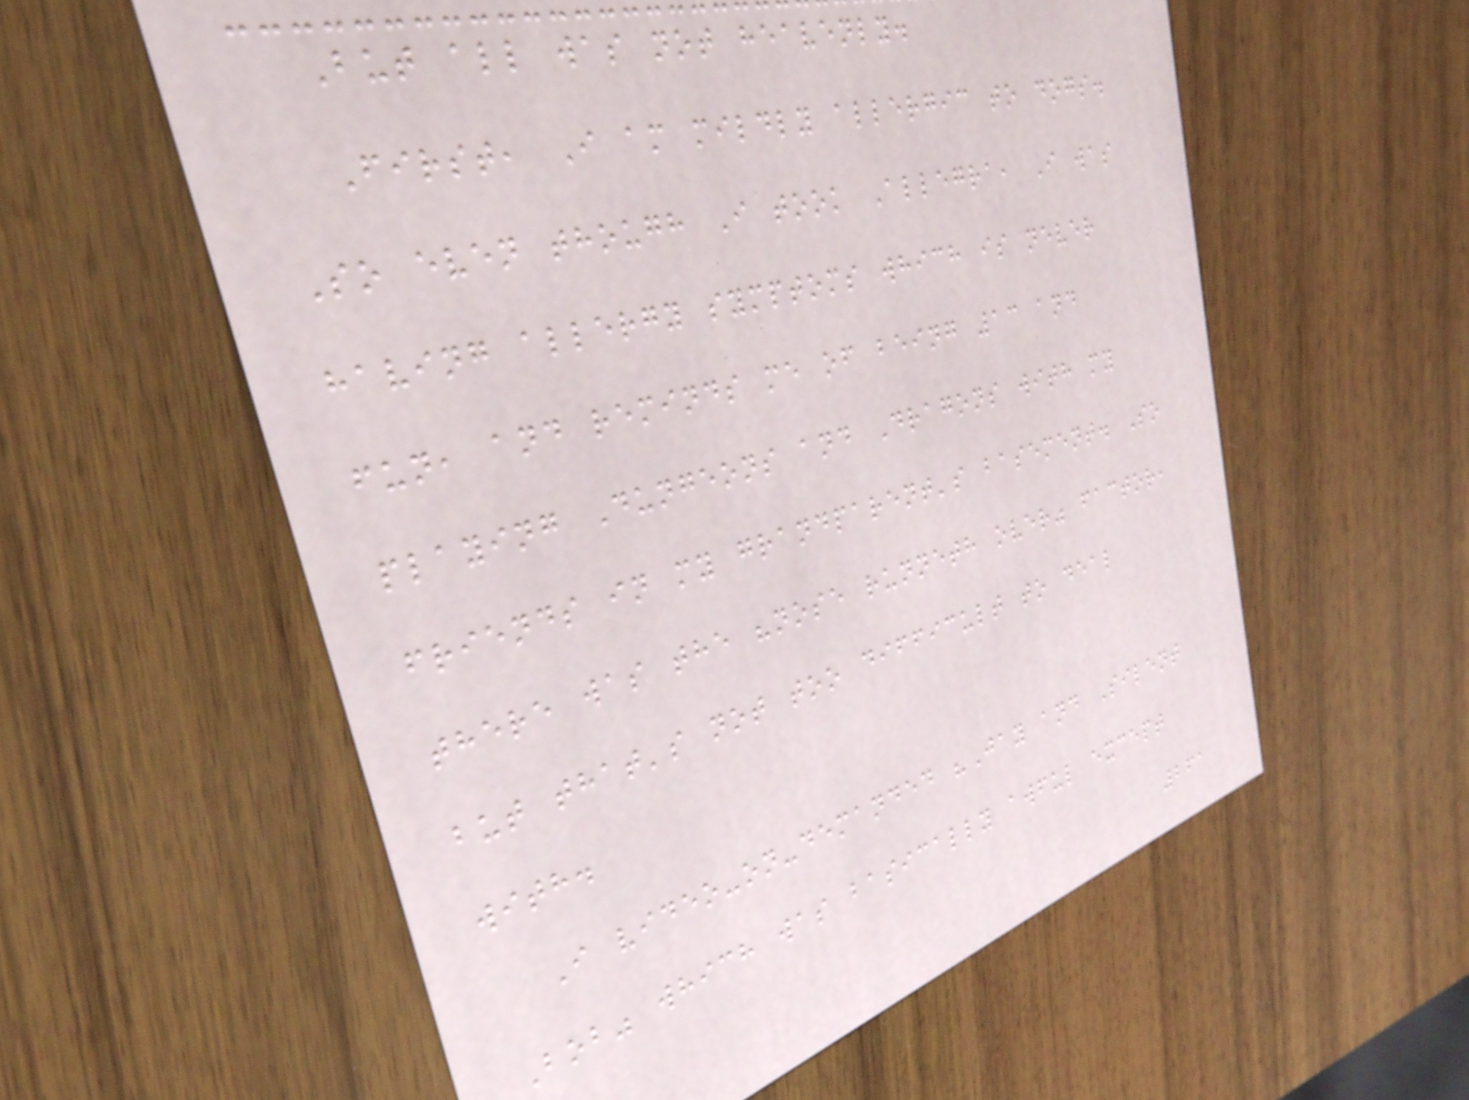But all was not heavenly.
First, I am mildly allergic to dogs.
So even though I took Allegra, I was
having allergy symptoms which is never
fun, and reminds me of being 13 and
playing Dungeons and Dragons with my
friends in my grandparent's basement. So
there was the "nose runneth over" factor,
but that's not too difficult to deal
with.
I video-on-demanded "Jay and Silent
Bob" which was basically awful except
261
